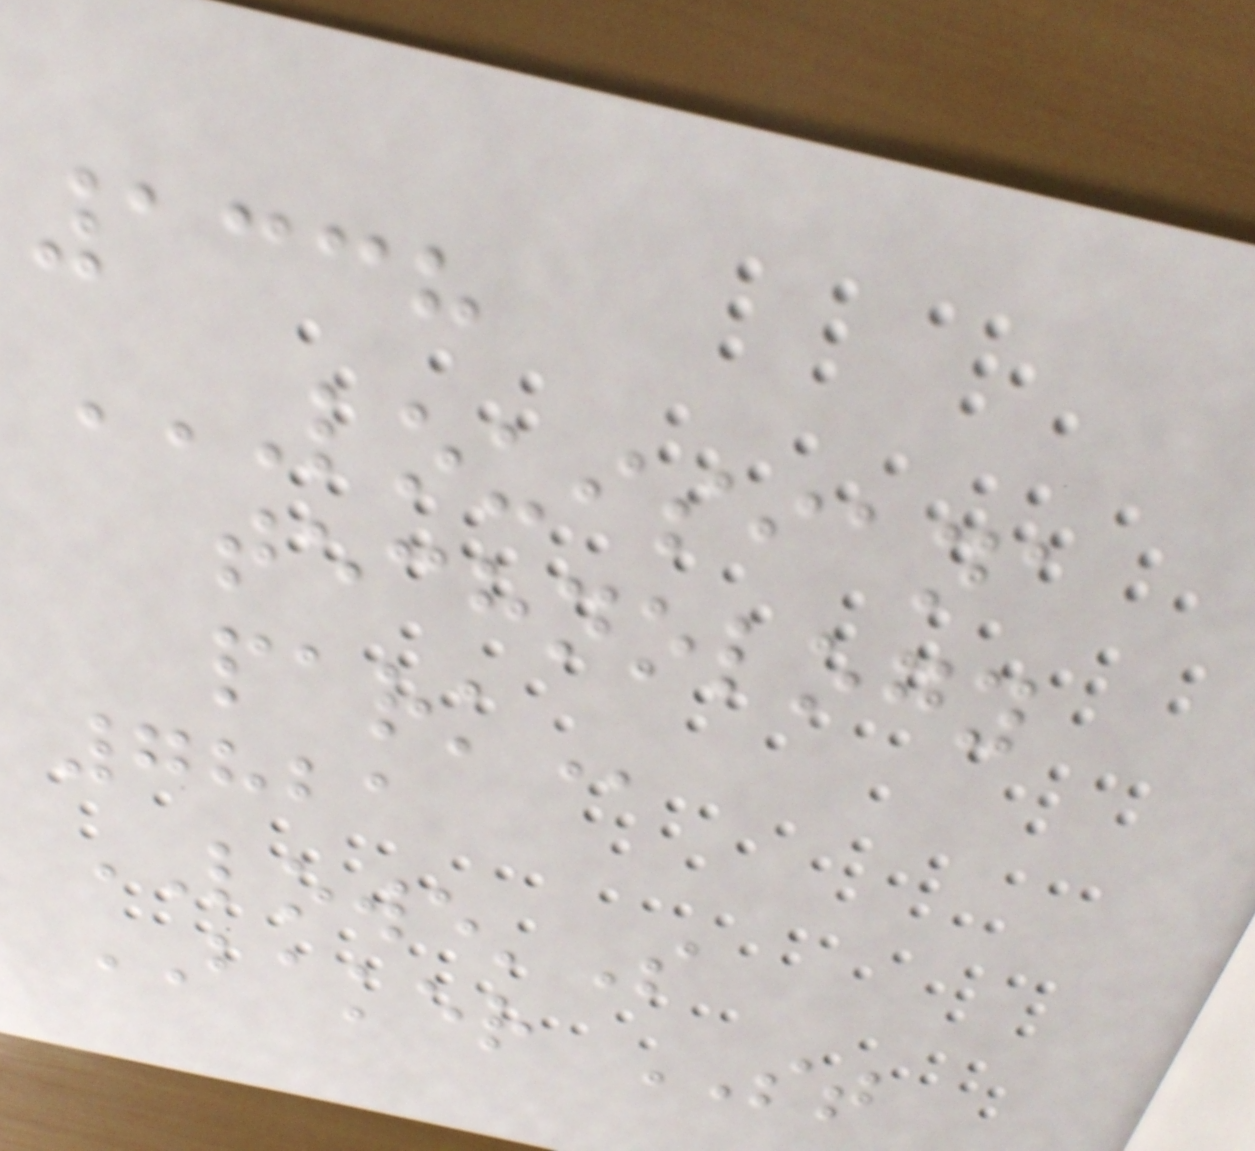1338
LOUISIANA
TECHNOLOGY
PARK
7821
LOWE'S
BAKER ST
